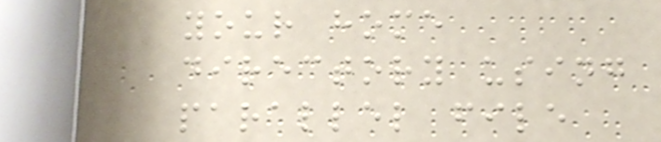your home
directory using
parallel file
